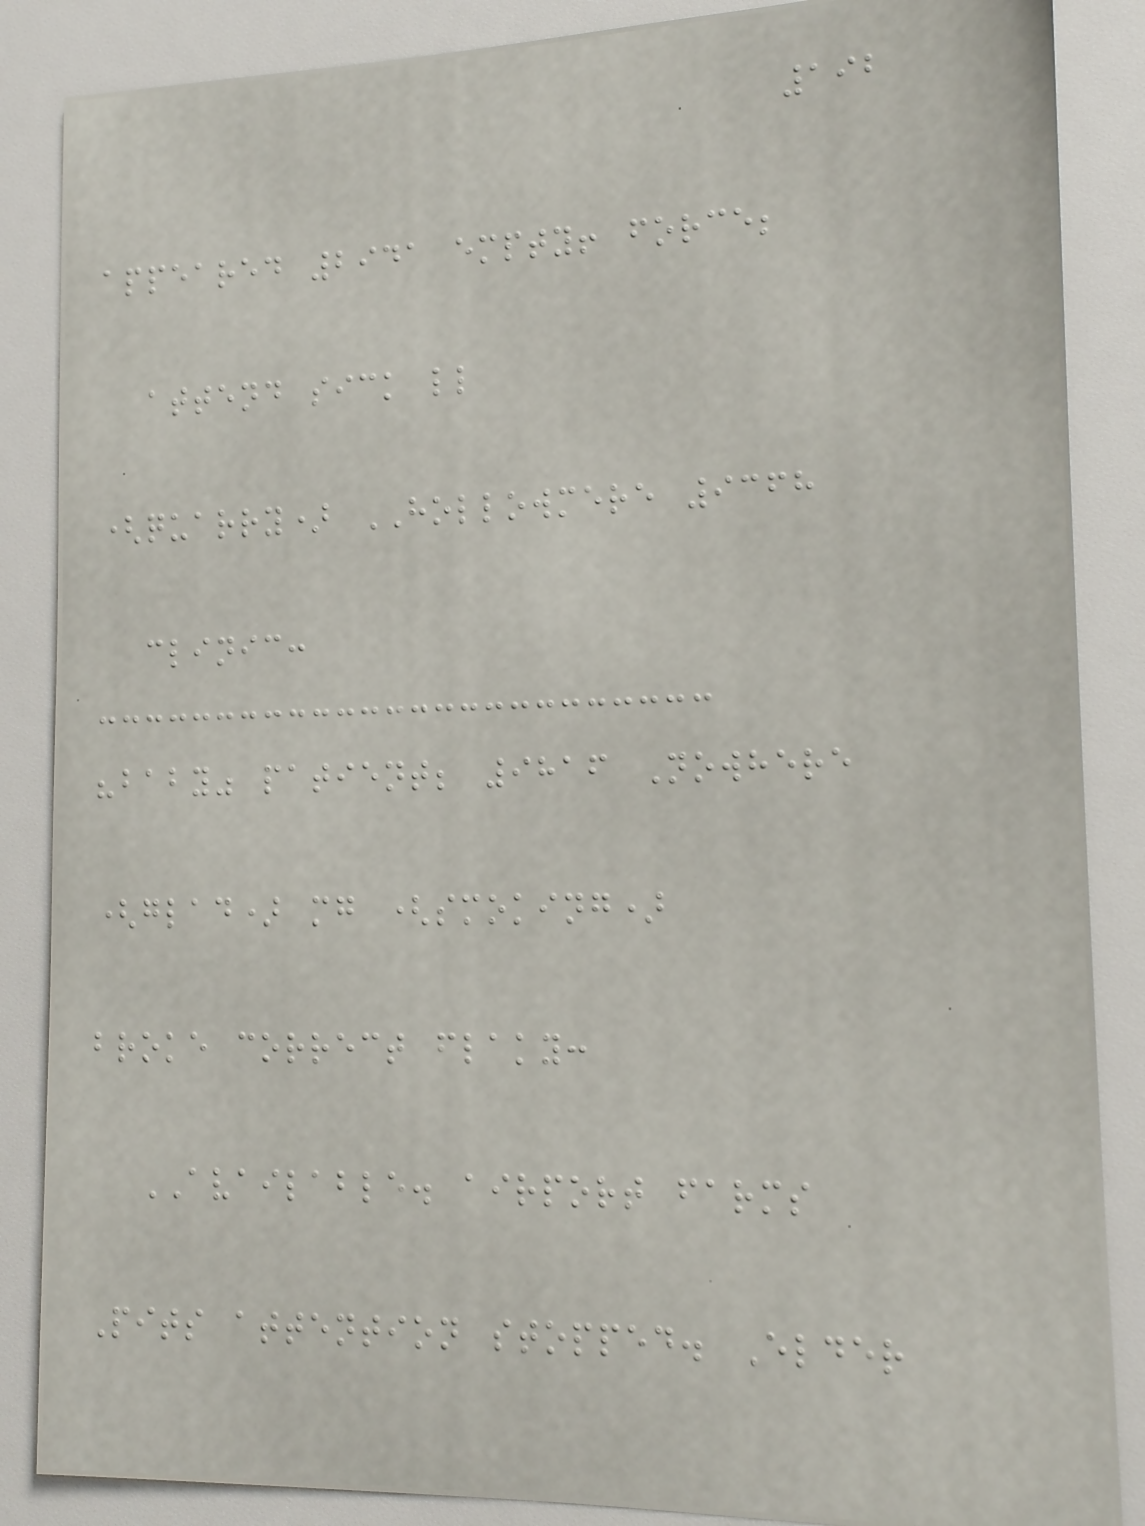192
appeared 2941 empty! force;
attend sick ll
(quarry) HOLLOWMERE 9368
clinic:
"baby" patient; 9816 Nowhere
(glad) mg (smoking)
broke correct flaky:
AVAILABLE. airport farms
Pits attention stopped. Elder
